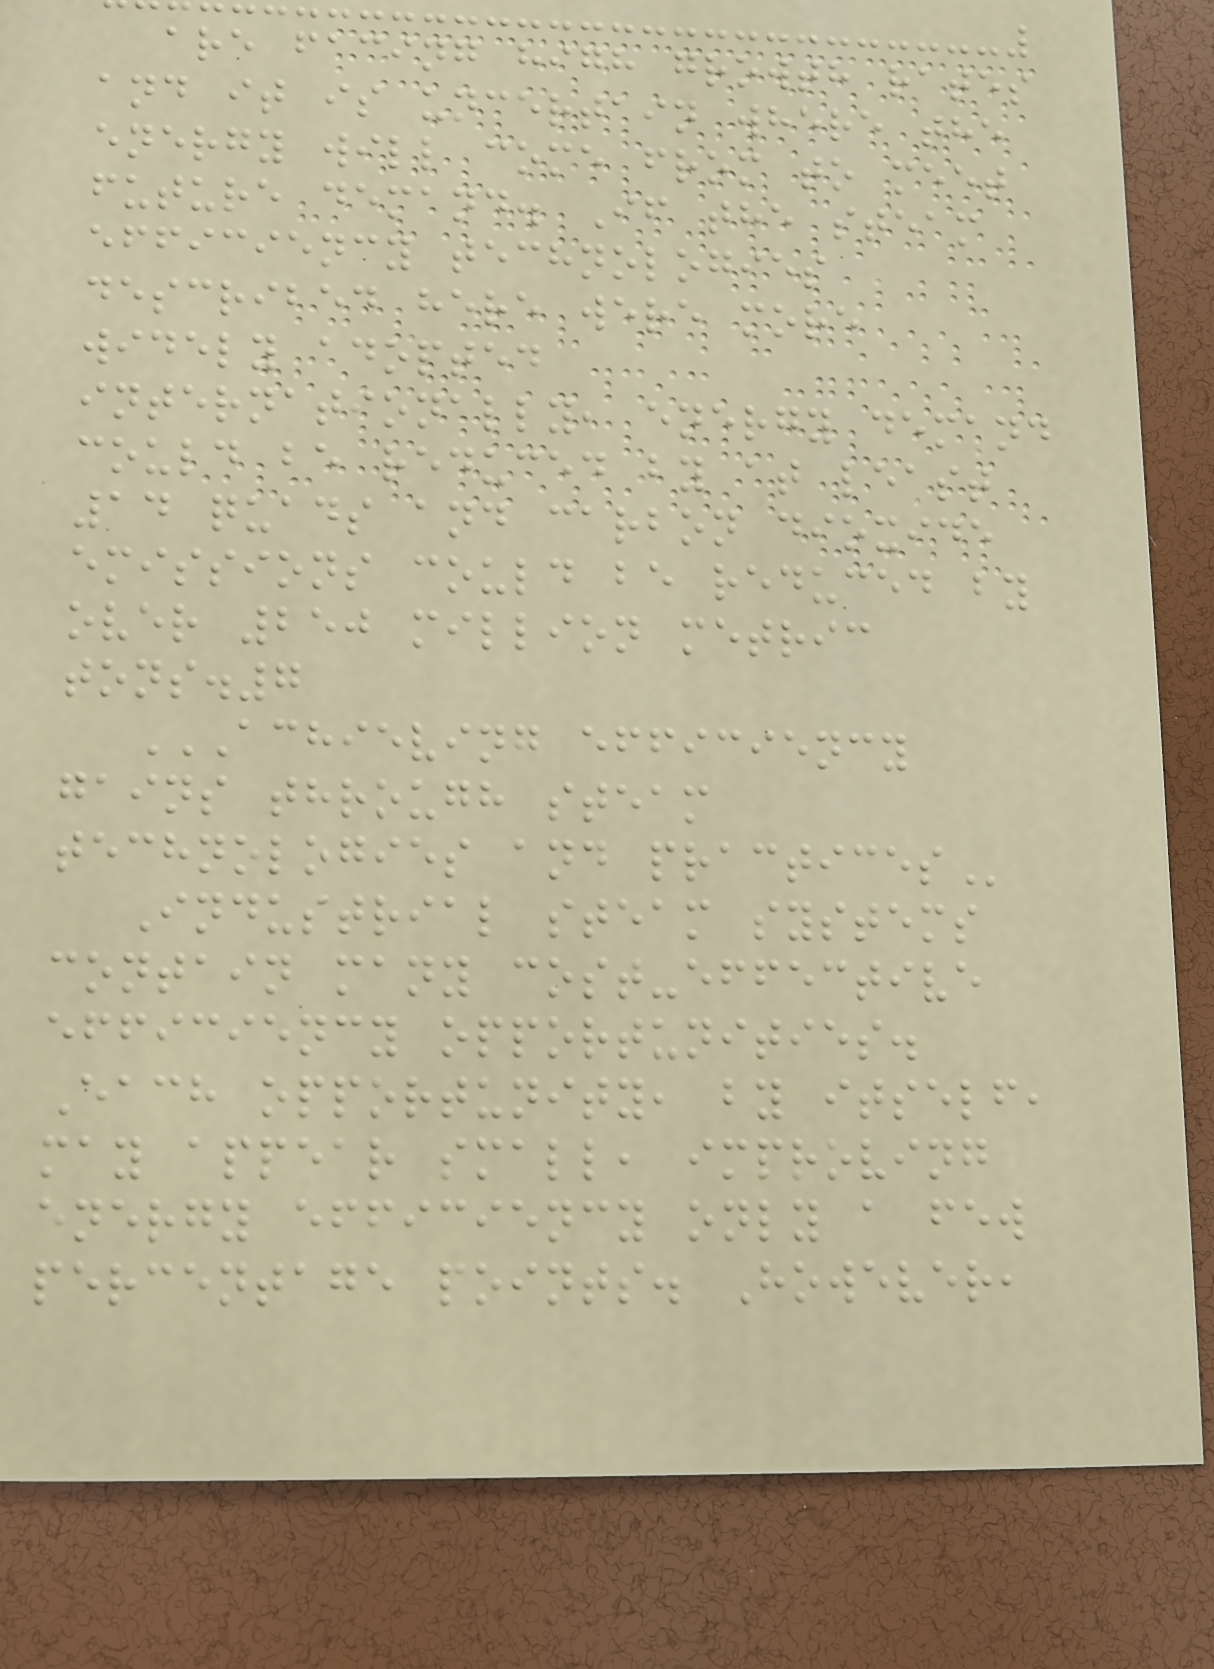are facing high growth rates
and it is uncertain where the
energy will come from to meet
future demand. If the steam
efficiency technologies
described here were more
widely adopted
internationally, energy demand
could be reduced by at least
14 quads and carbon dioxide
emissions could be reduced by
over 250 million metric
tons.7
ACHIEVING EFFICIENCY
GAINS THROUGH STEAM
TECHNOLOGIES AND PRACTICES
Industrial steam systems
contain many cost-effective
efficiency opportunities.
Each opportunity, by itself,
may appear small, improving
energy efficiency only a few
percentage points. However,
